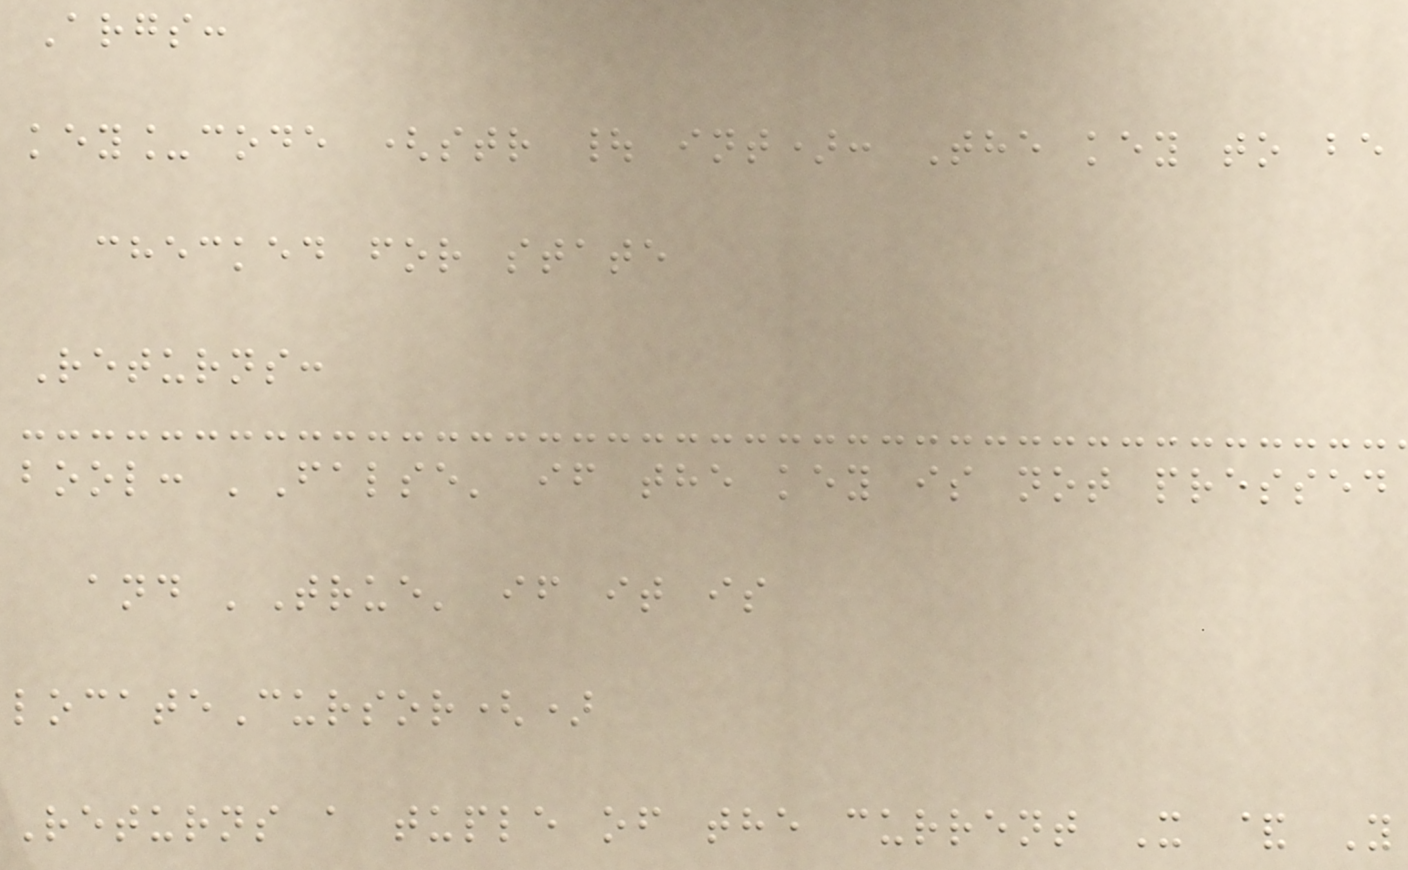Args:
key_code (str | int): The key to be
checked for state
Returns:
bool: 'False' if the key is not pressed
and 'True' if it is
locateCursor()
Returns a tuple of the current X & Y
